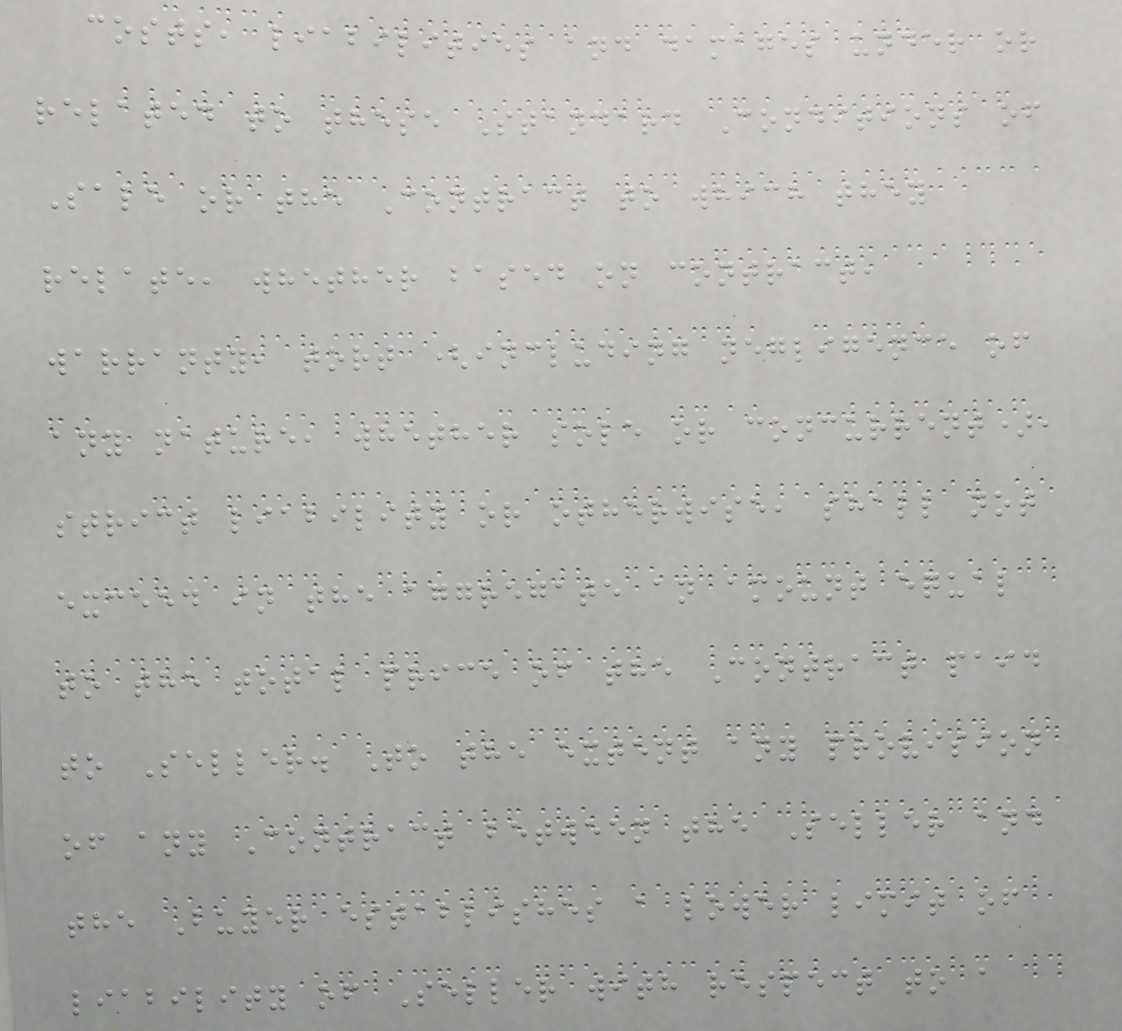costs, liabilities and damages under or
related to these Standard Conditions of
Sale or the Contract to which they
relate, whether based on contract,
warranty, tort (including negligence of
any nature, whether sole or concurrent),
strict liability or otherwise, shall not
exceed in the aggregate an amount equal
to the total price of the Contract paid
to Seller. To the extent any provision
of any Contract between the Seller and
the Buyer establishes a lower limit of
liability of Seller with respect to a
